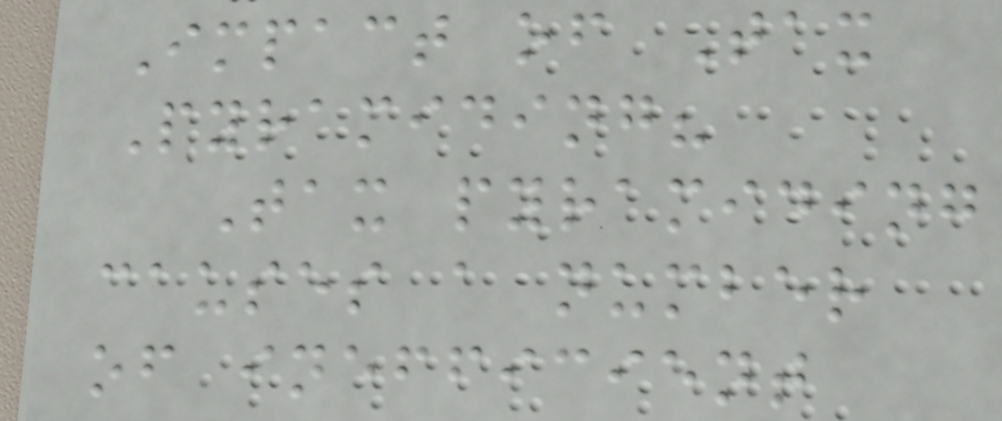Impact of Tax
Pyramiding?
Tax pyramiding
causes a number
of inefficient
